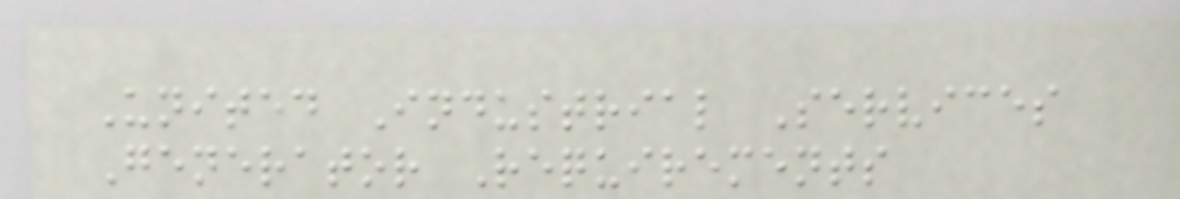United Industrial Services
Generator Requirements
